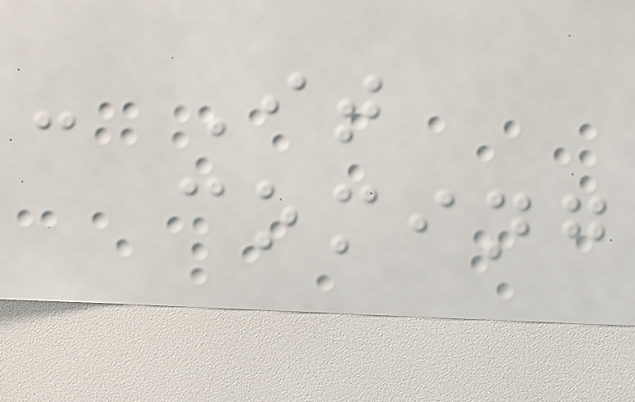- It
coming
